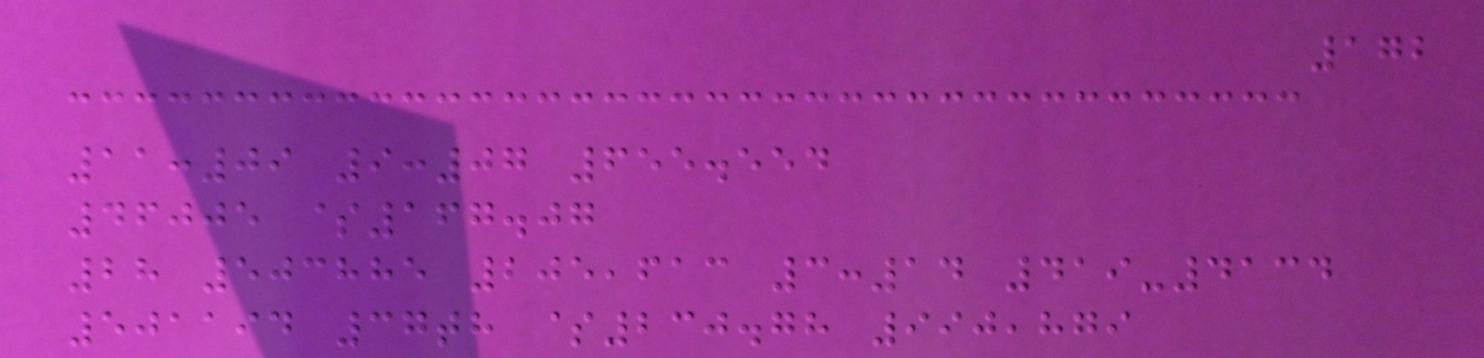172
11:09 9:07 655.554
46005 $167.07
28 503885 205,613 3:14 419-4134
501194 37th $230.78 990,879
